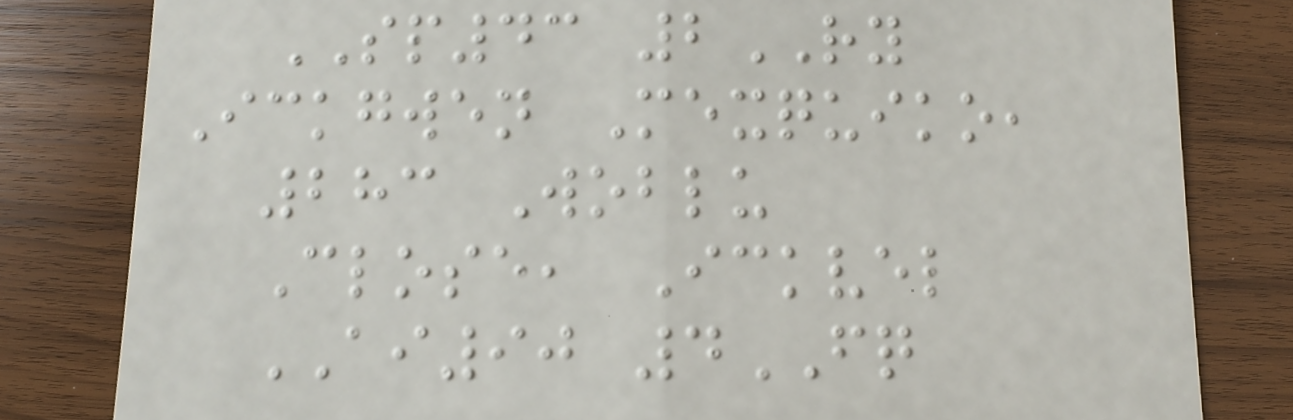SP43 2RY
Ickgwen Mexquiko,
283 Woblu
Close, Ickvel
AI90 4FQ
